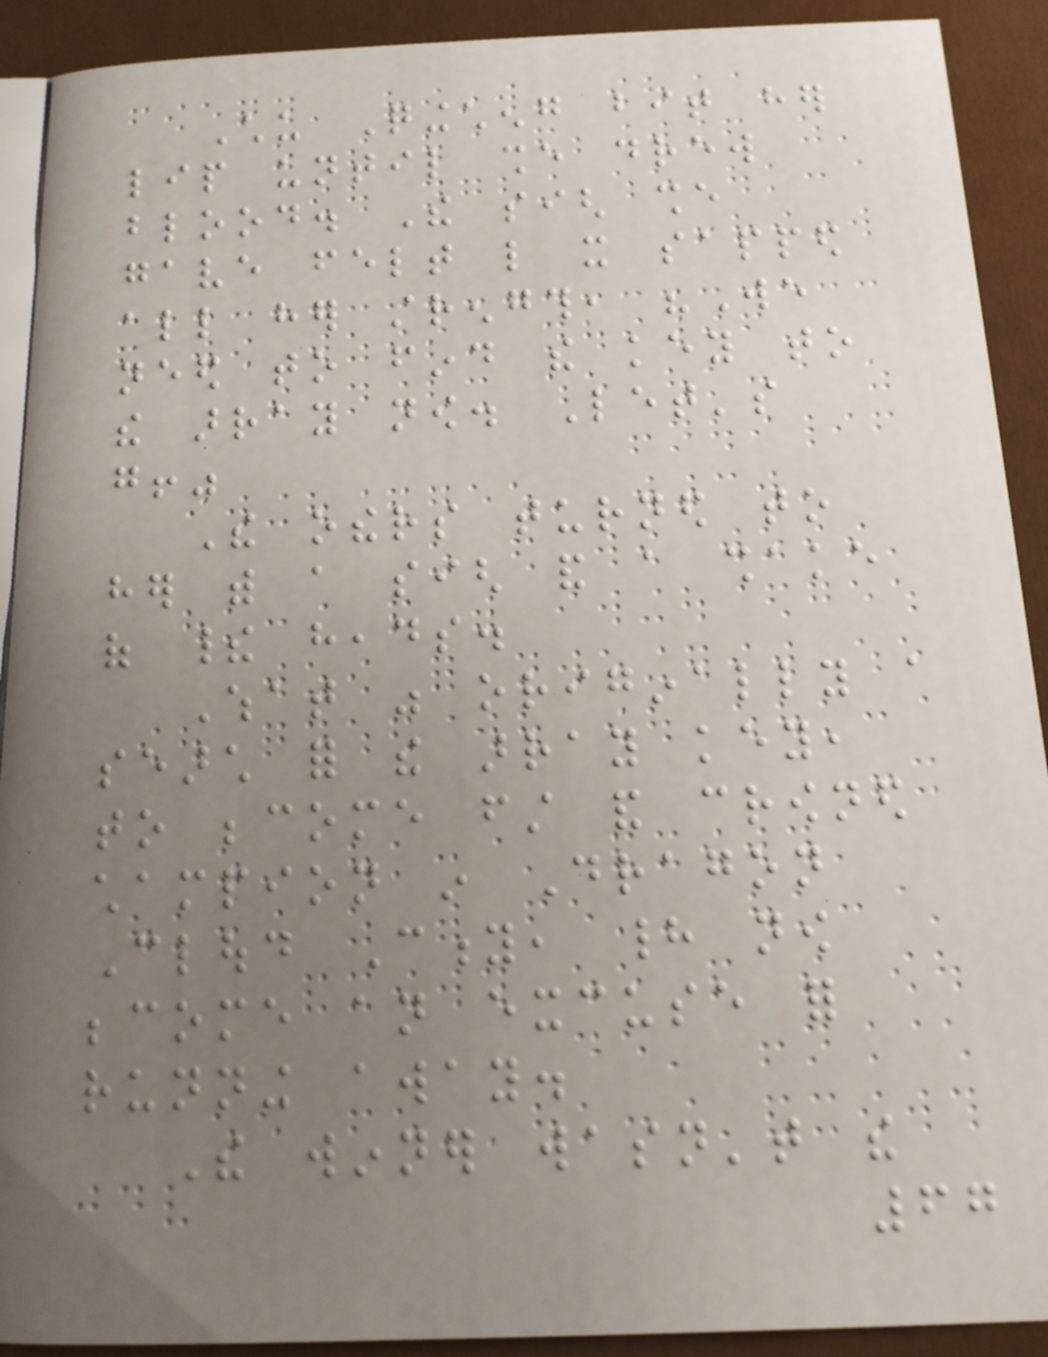Chu Qingcheng bit her
lip until she drew
blood. The sigh she
gave felt like it sapped
all her strength, "We
need to find the key to
the array now. Let's
go!"
The others turned to
her with a sigh and a shake
of their heads.
What was originally a
search for the array key,
to become first and crowned
champion in Dragon
Cloud City, had now
become an excuse for
running away.
The winner wasn't the
67
